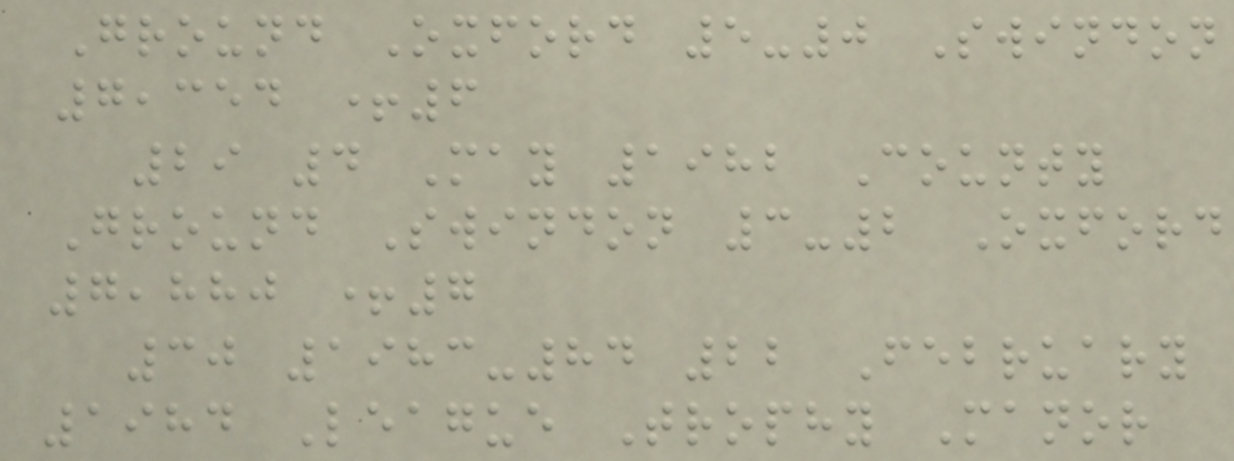Ground Oxford 5-0 Swindon
7,354 +6
29 4 May 1982 County
Ground Swindon 3-2 Oxford
7,880 +7
30 1983-84 22 February
1984 League Trophy Manor
